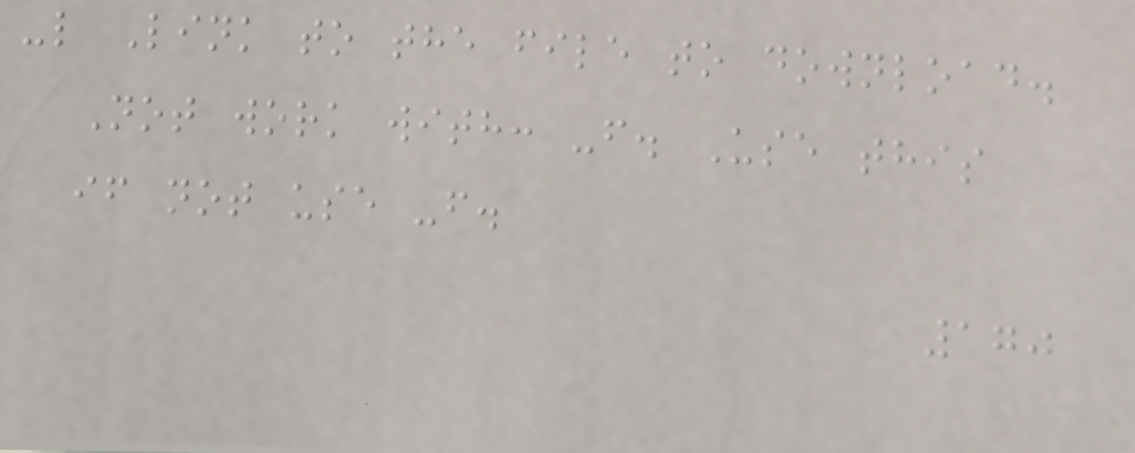-l Link to the file to download.
Not work with: -f. Use this
if not use -f.
170
